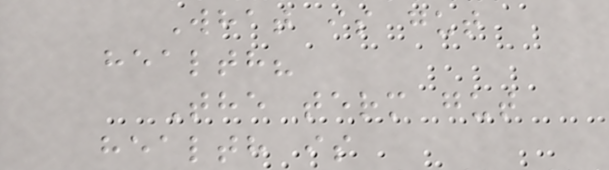What is gut
health?
The term gut
health is
